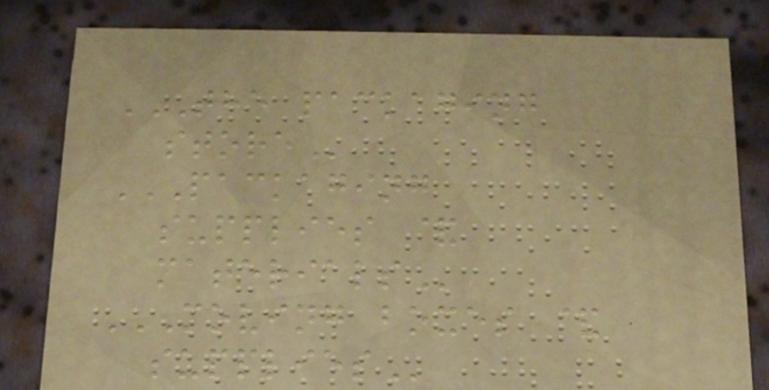THE PACKAGING
STORE
PACKAGING
SUPPLIES &
MATERIALS
MOVING BOXES &
SUPPLIES
